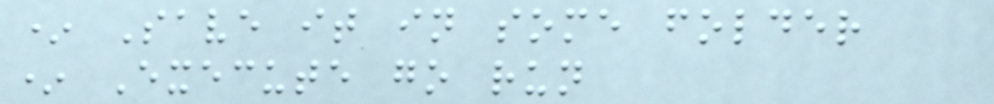* Save it in some folder
* Execute go run
